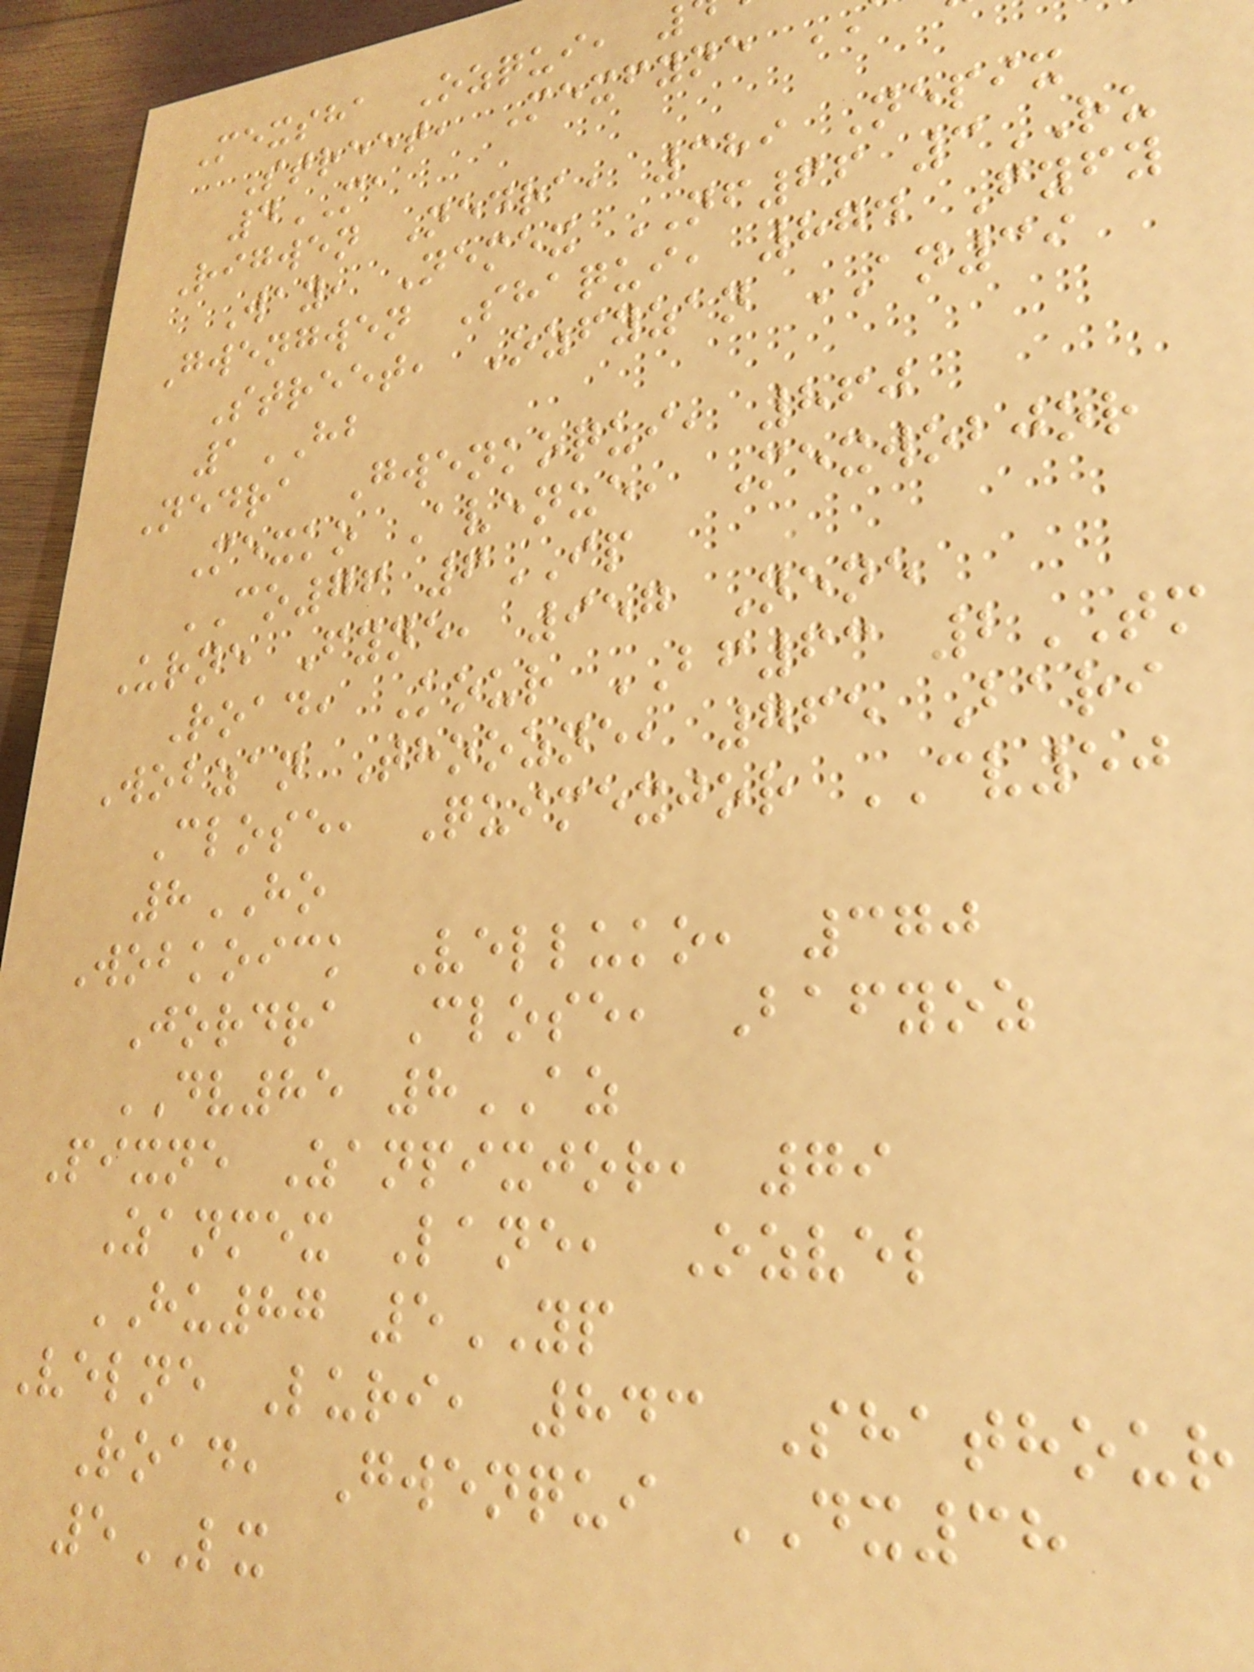Mexsha Ozqui,
Street, Mexfyne
4MA
Rigwen Nedra, 389 Nepix
Way, Nemex NF66 3RU
Gwengwen Shaqui, 874 Fyfy
Street, Ozfyzan AN39
1HB
Nedra Gwenkoqui, 860
Mexko Avenue, Mexwobjor
CO76 6IP
Urne Fyne, 957 Nene
Road, Kour BF63 2TM
Wobzan Thoozne, 765 Bari
Close, Quimexjor CV50
8HO
Wobkoick Velluko, 370
Jordra Close, Bafyoz
DV85 8AZ
Pixne Zanpixjor, 79
Zanmex Lane, Ozvel
HU87 5YP
Velne Luri, 843 Shathour
Road, Gwenqui DX38
5LX
